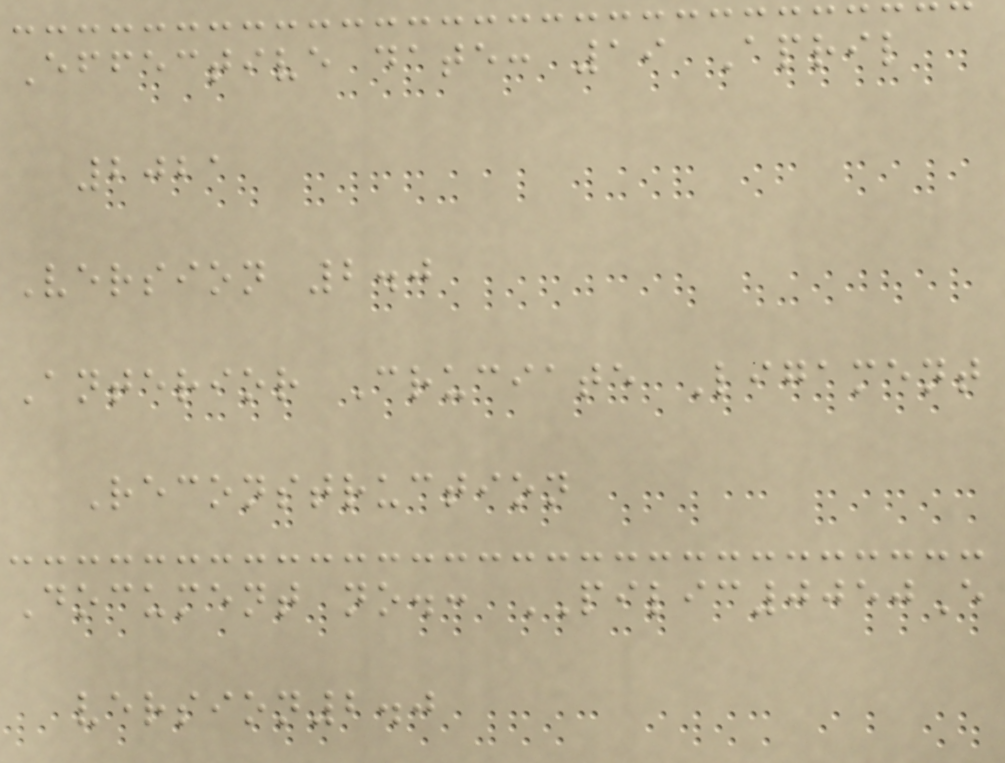Effective date: 19 April
2021
Version 2.0
Anterior Cruciate Ligament
Reconstruction
Document no.: PILIC0050E
version2.0
